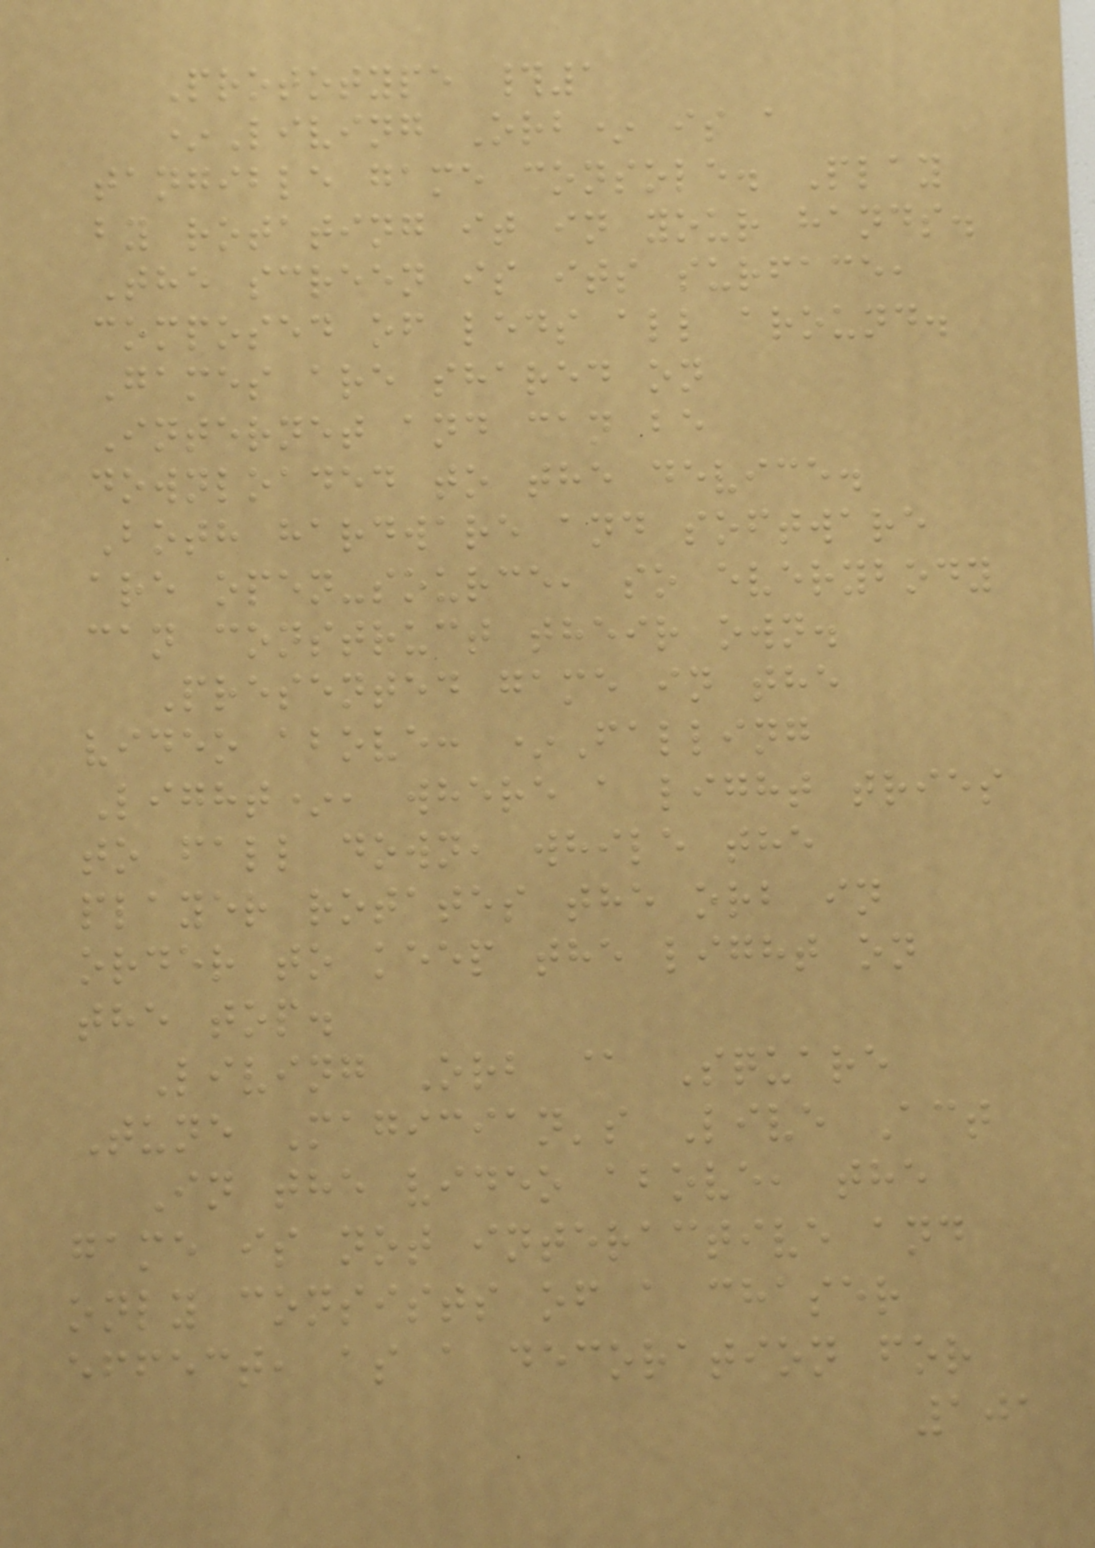Prototype #1
*Living Orb* is a
tangible game console. Play
by rotating it in your hands.
The screen is its surface,
composed of leds all around.
Games are shared on
Internet and can be
downloaded to the device.
Both hardware and software
are open-source, so everybody
can construct their own.
Presented game in the
video above: *Falling
Light*, where a light tries
to fall down, while the
player rotates the orb in
order to keep the light on
the top.
Living Orb @ Square
Tune Magician's Live Act
In the video above, the
game is not interactive and
only consists of a chaser
effect, as a decoration for
101
